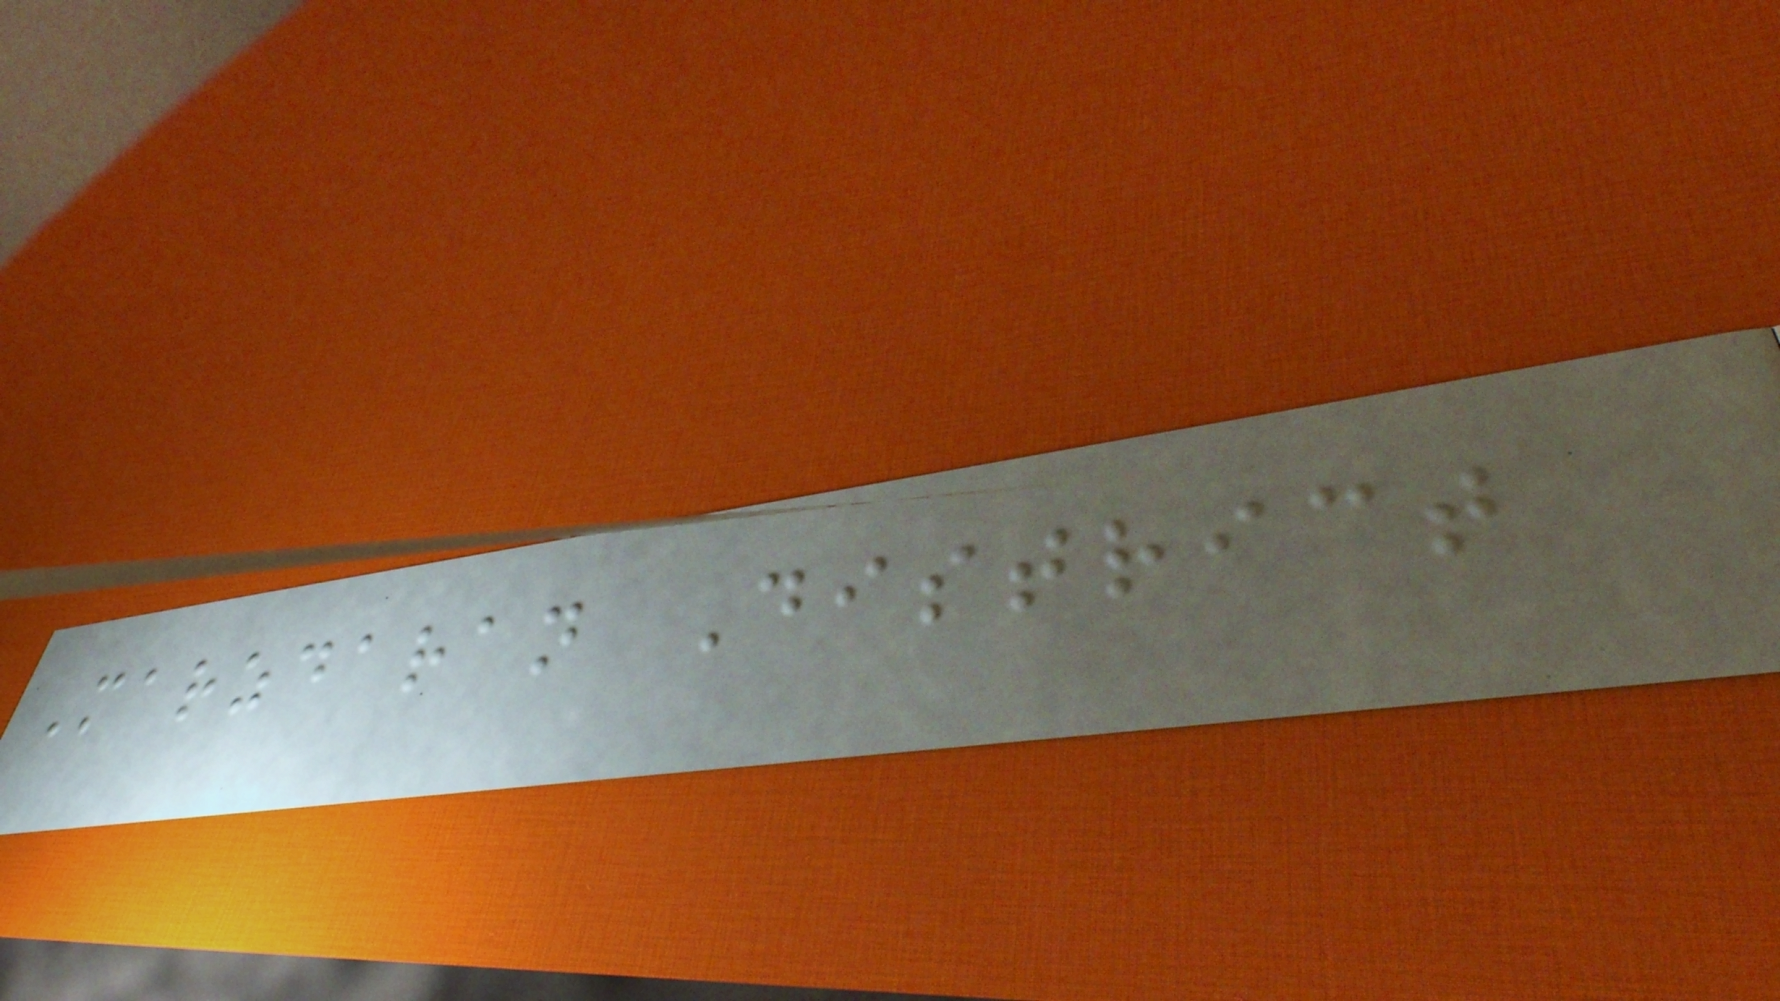Marzdaran District
